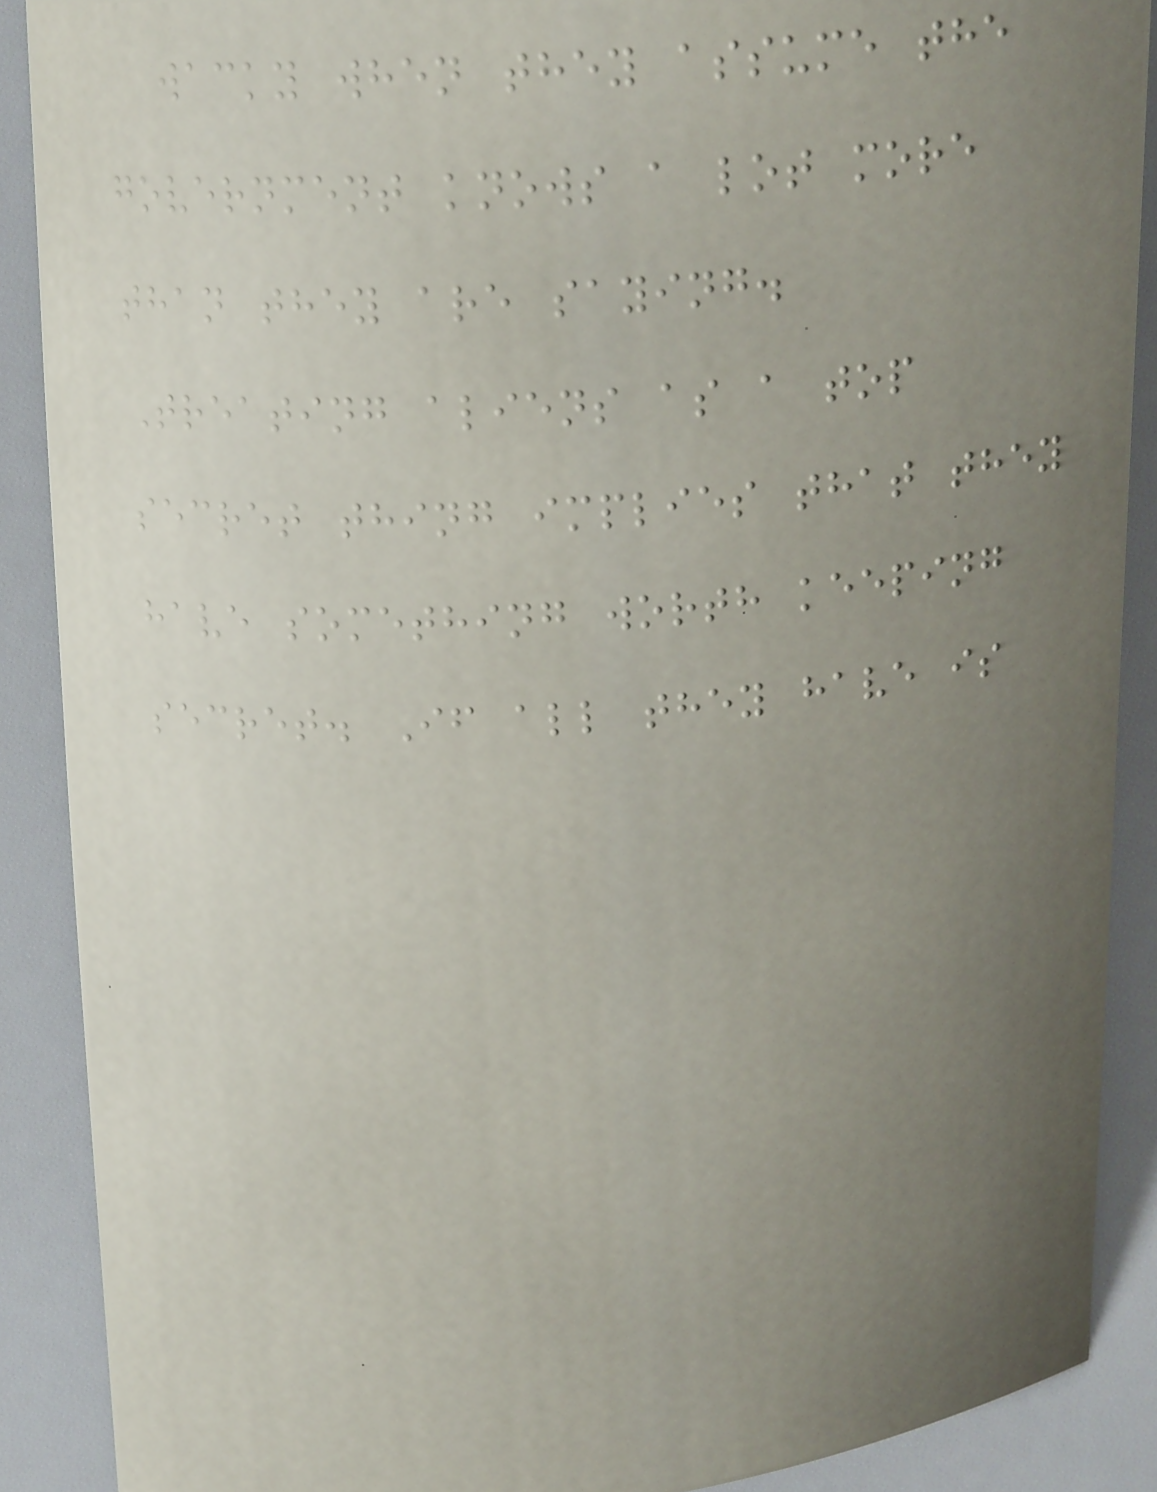wacky when they assume the
government knows a lot more
than they are saying.
Treating aliens as a top
secret thing implies that they
have something worth keeping
secret. If all they have is
